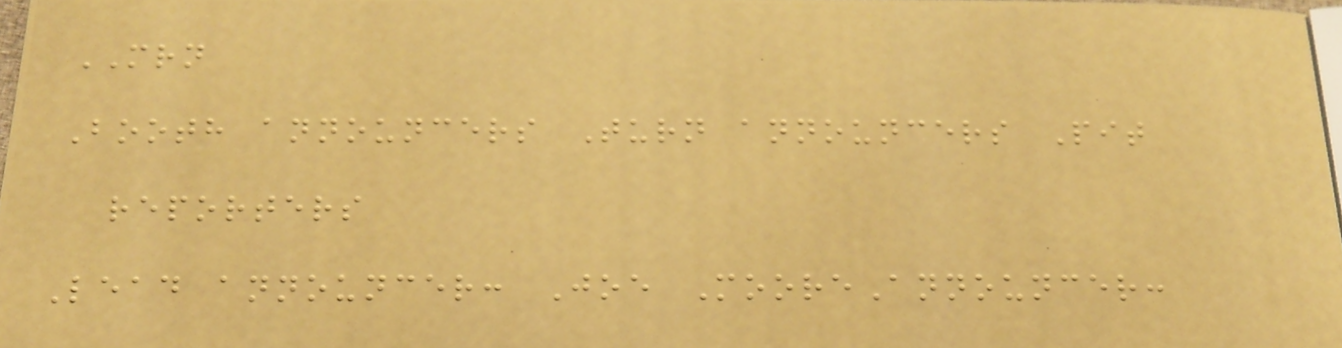MRN
Booth announcers Turn announcers Pit
reporters
Lead announcer: Joe MooreAnnouncer:
